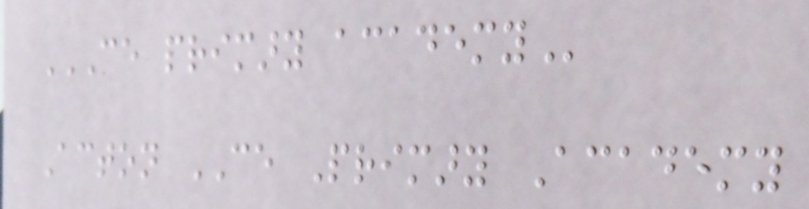CE PRIMARY ACADEMY
Acton CE Primary Academy
